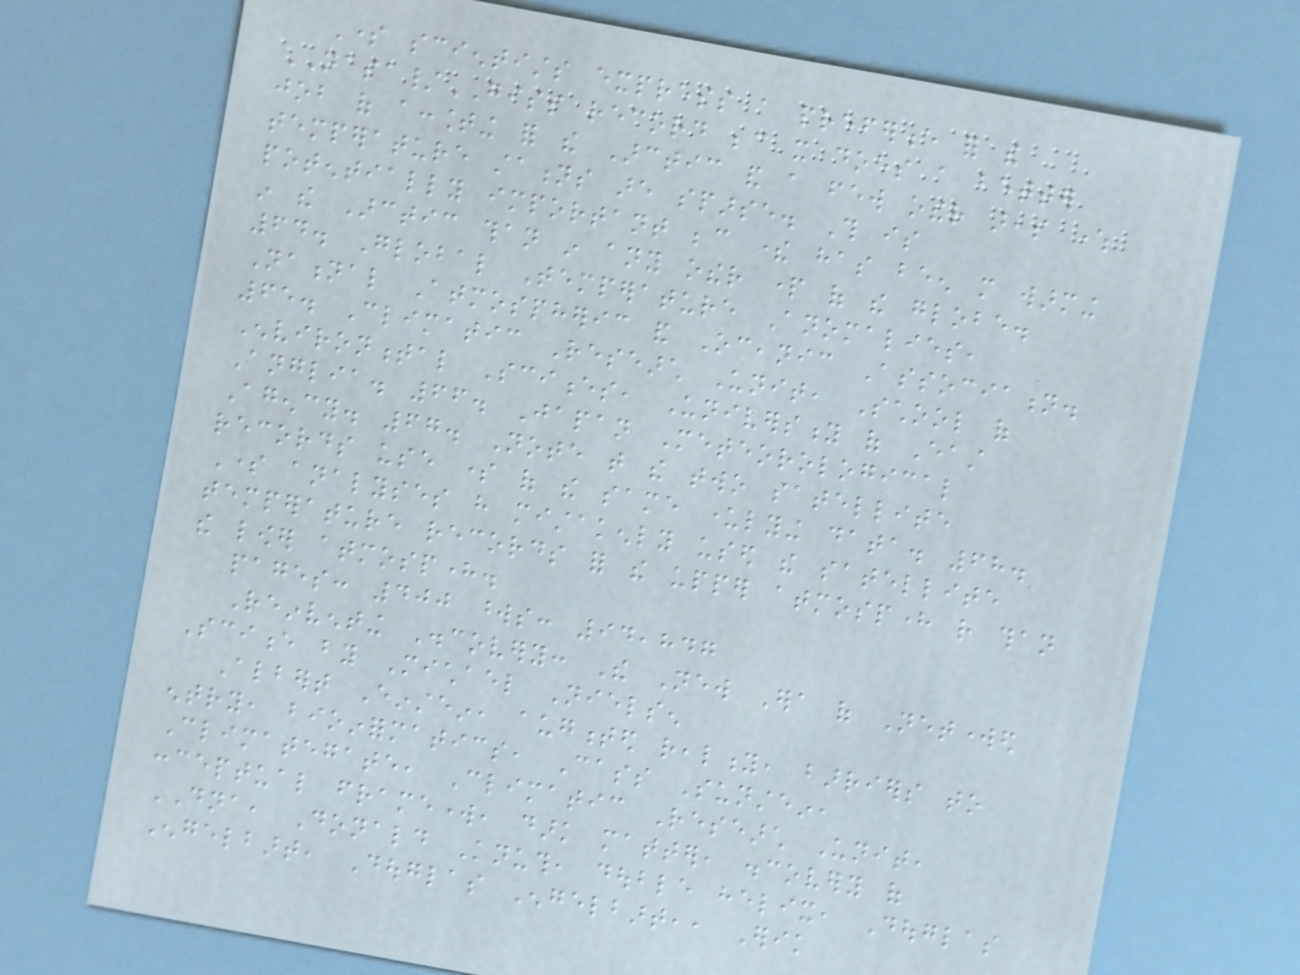Some scientists express a preference for the
NASA/GISS record because it does a better
job of accounting for the Arctic and a few other areas where
temperature stations are sparse. This is
potentially important because there has been more warming
in the Arctic than in any other part of the globe.
64. Global Temperature Anomalies,
National Atmospheric and Oceanic Association.
65. Climatic Research Unit, School of
Environmental Sciences, University of East
Anglia. 66. Japan Meteorological
Agency. 67. Note that the two satellite
records use some of the same underlying data. 68.
Some analyses have mistakenly used the satellite
temperature records for the upper atmosphere rather than
the lower atmosphere.
pages: 400 words: 94,847
Reinventing Discovery: The New Era of Networked
Science by Michael Nielsen
Albert Einstein, augmented reality, barriers to
entry, bioinformatics, Cass Sunstein,
Climategate, Climatic Research Unit,
conceptual framework, dark matter, discovery of
DNA, Donald Knuth, double helix, Douglas
Engelbart, Douglas Engelbart,, Erik
